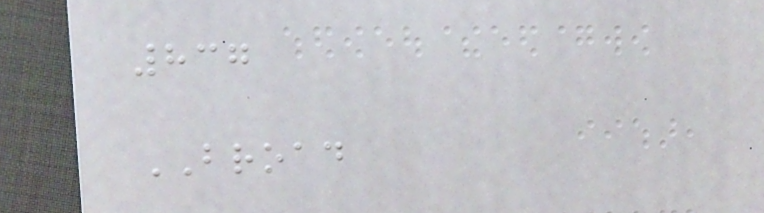837
BROAD
